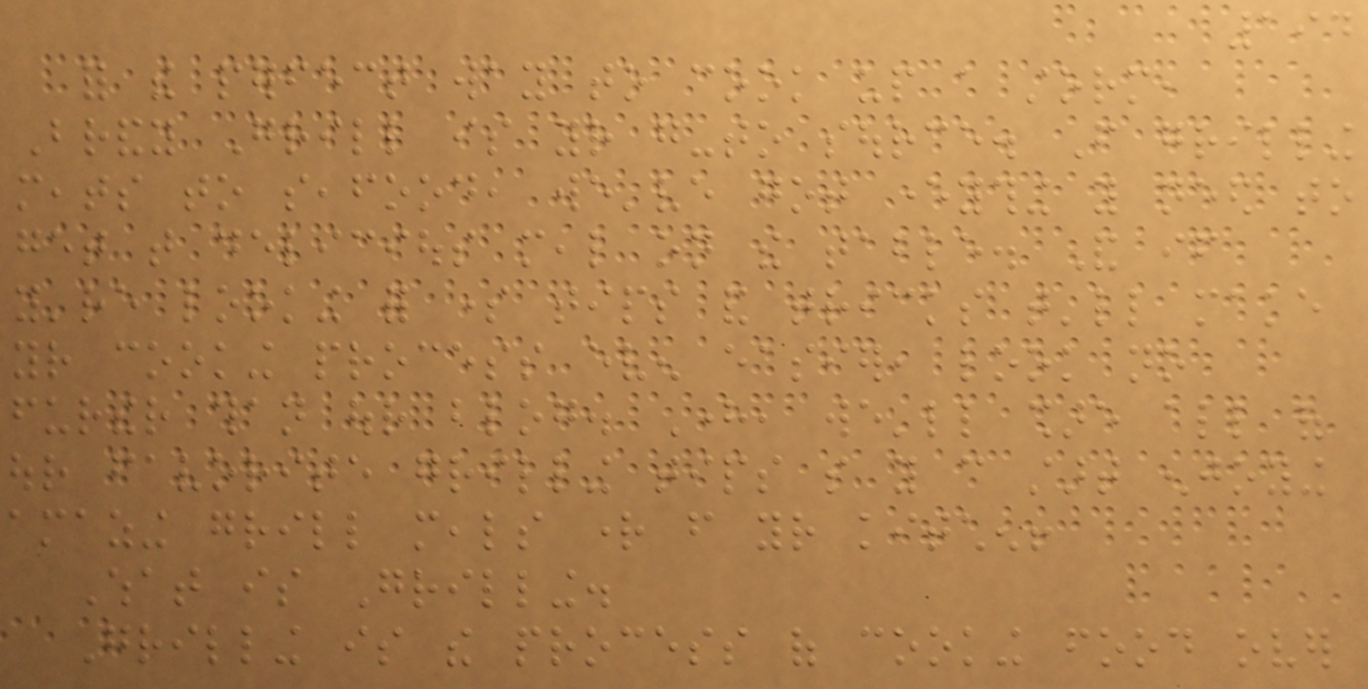194
for the perfect way to cook up a storm,
Brandy Grill is your go-to source. From grilling
meats to seafood, we've got everything you need to
get that delicious meal on the table. And if
you're looking for some tips and tricks that'll make
your cooking process even easier, look no
further than our blog. Here, we'll share all of
our favorite grilling tips so you can start enjoying
amazing grill meals right from your kitchen!
What is Grilling.
Grilling is the process of cooking food over
